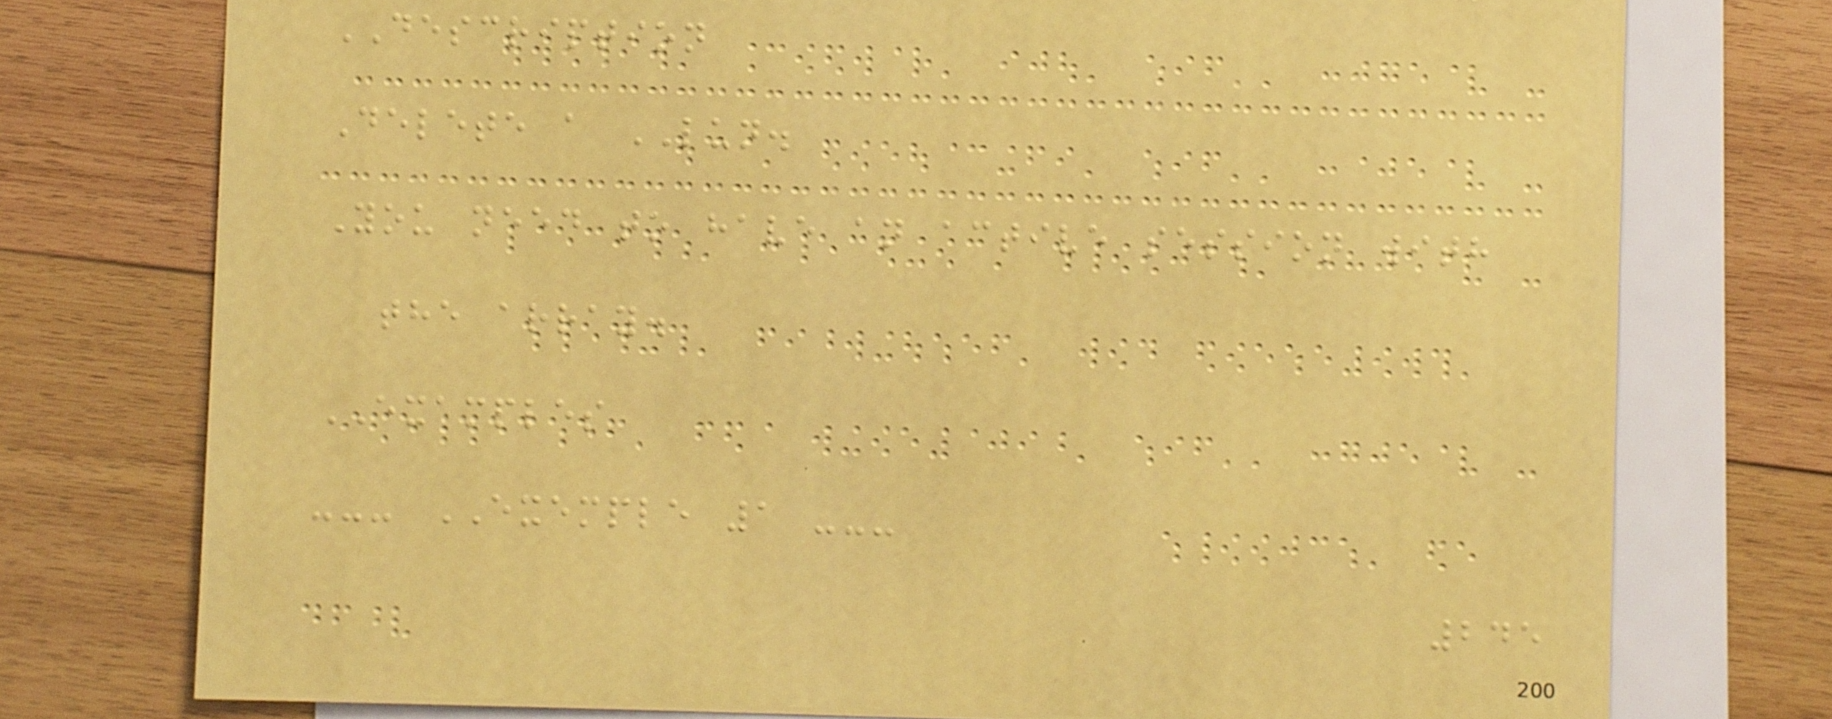DESCRIPTION
Delete a LUN.
You need to have an active session with
the array.
EXAMPLES
--- EXEMPLE 1 ---
245
